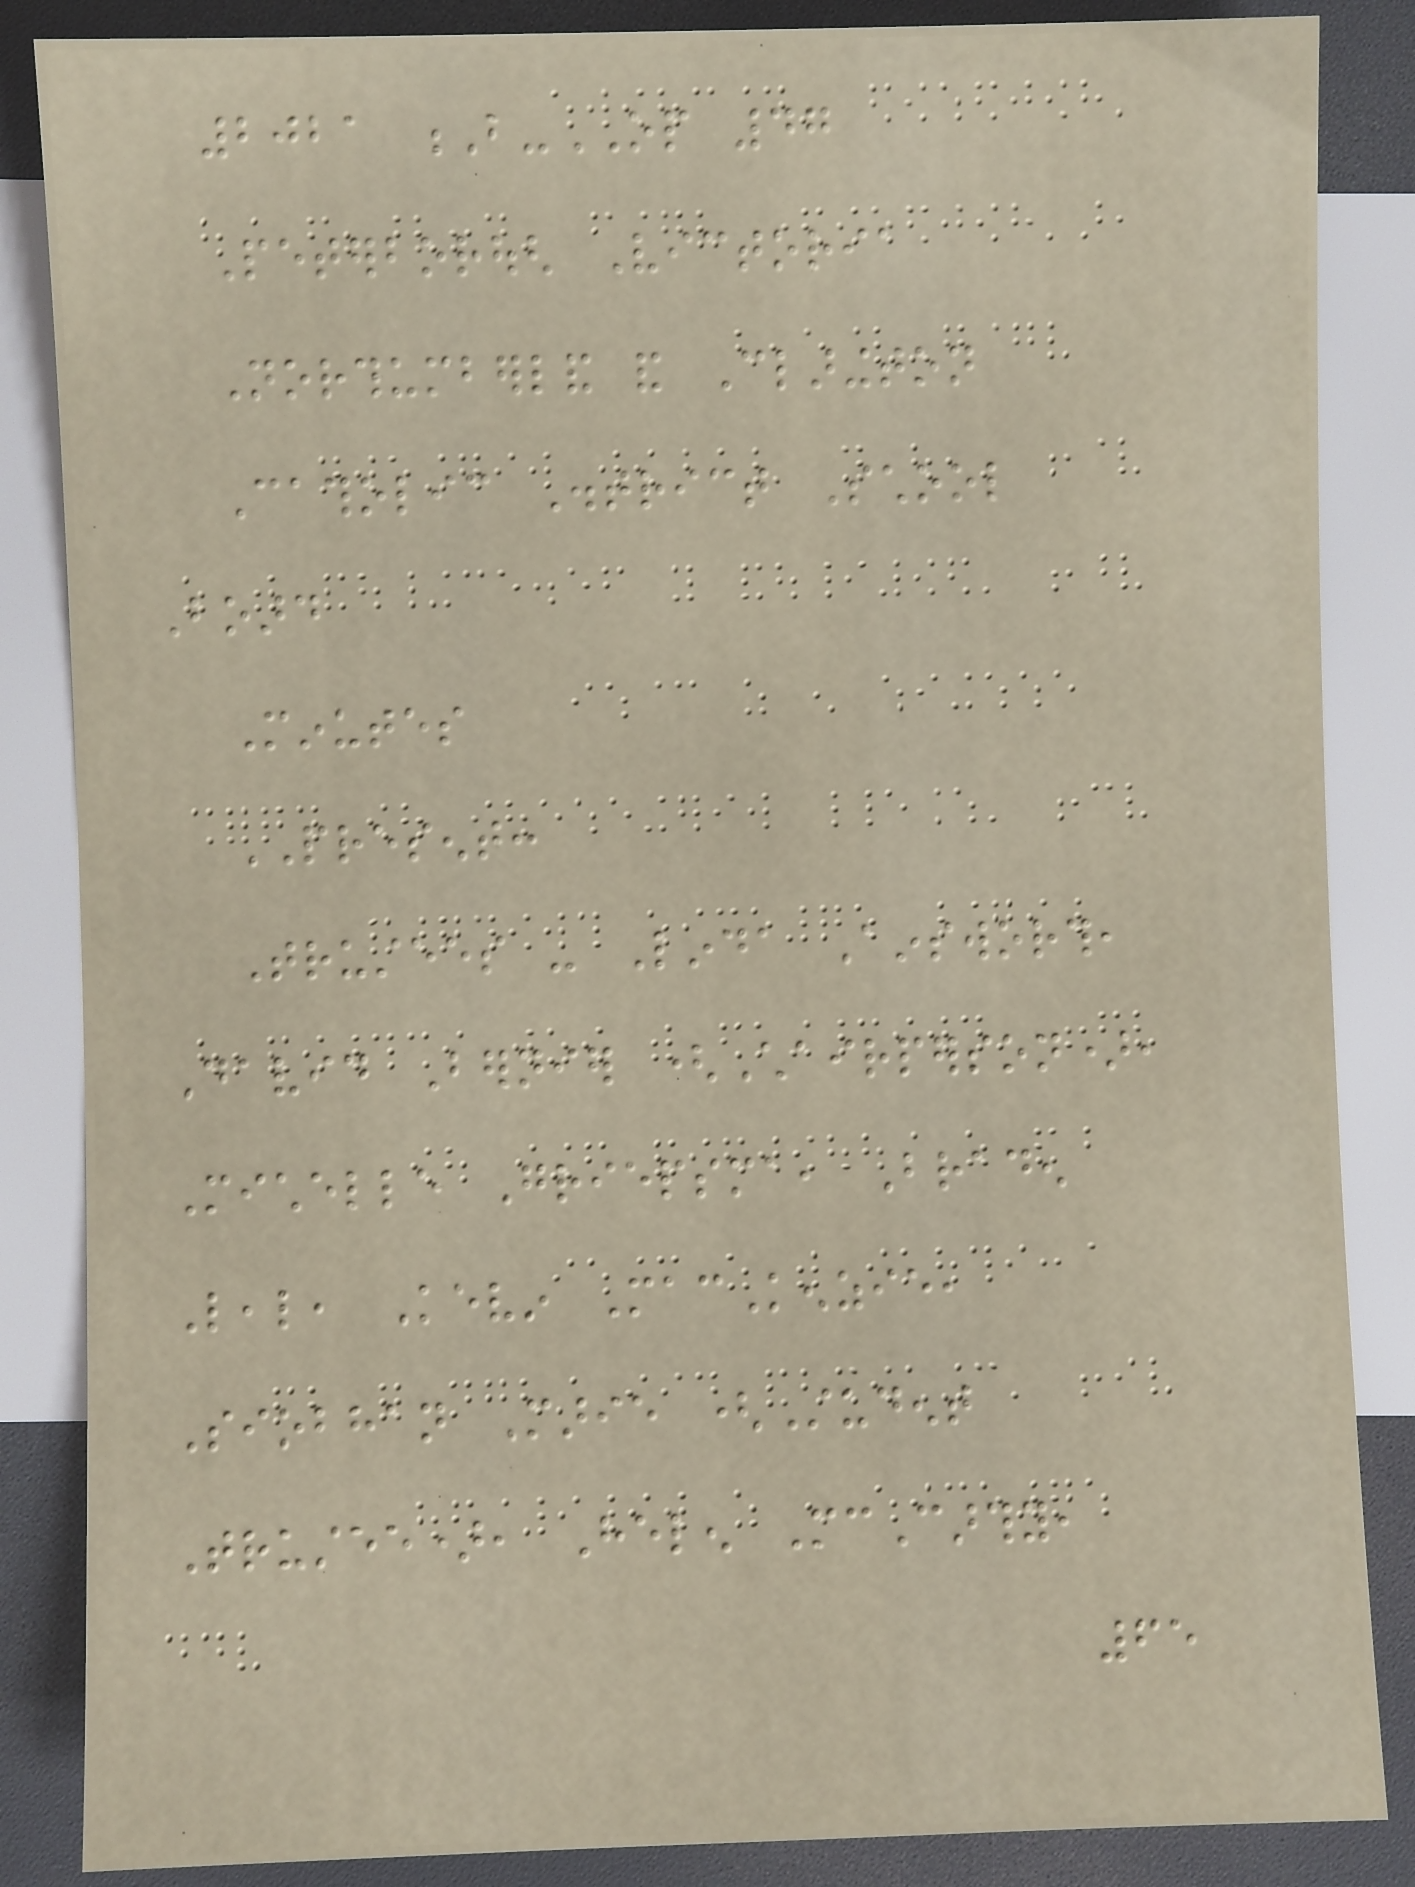2021 B-OP 47
Peterborough Victoria
Northumberland and Clarington
Catholic District School
Board
Minutes
PRESENT:
Trustees - Linda Ainsworth,
David Bernier (Chairperson),
Michelle Griepsma, Braden
Leal, Kevin MacKenzie,
Siobhan Marie (Student
Trustee), Helen McCarthy,
65
